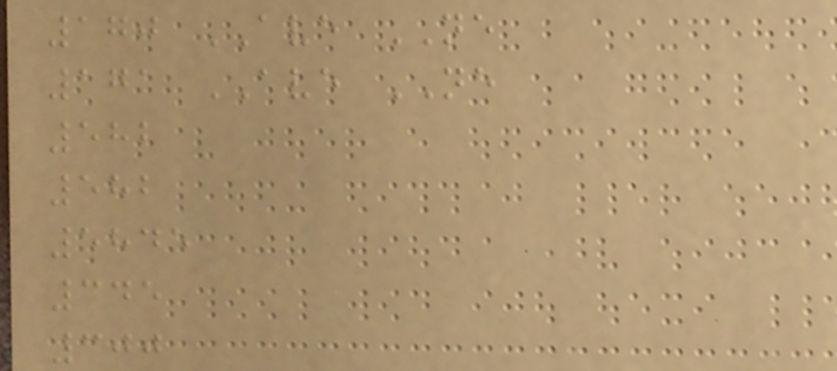170 AVE NE
171 AVE NE
582
582
5845
345
300
